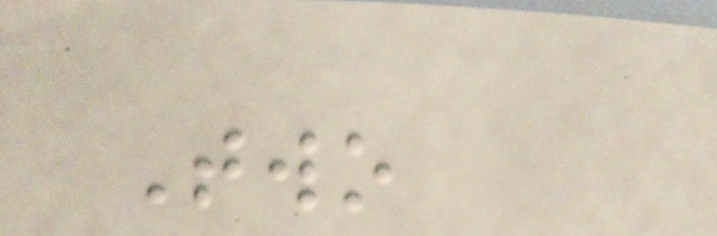Two
